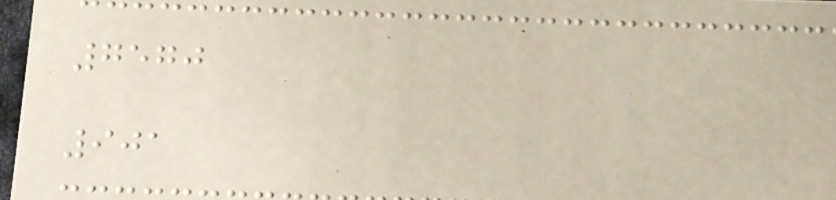7570
901
